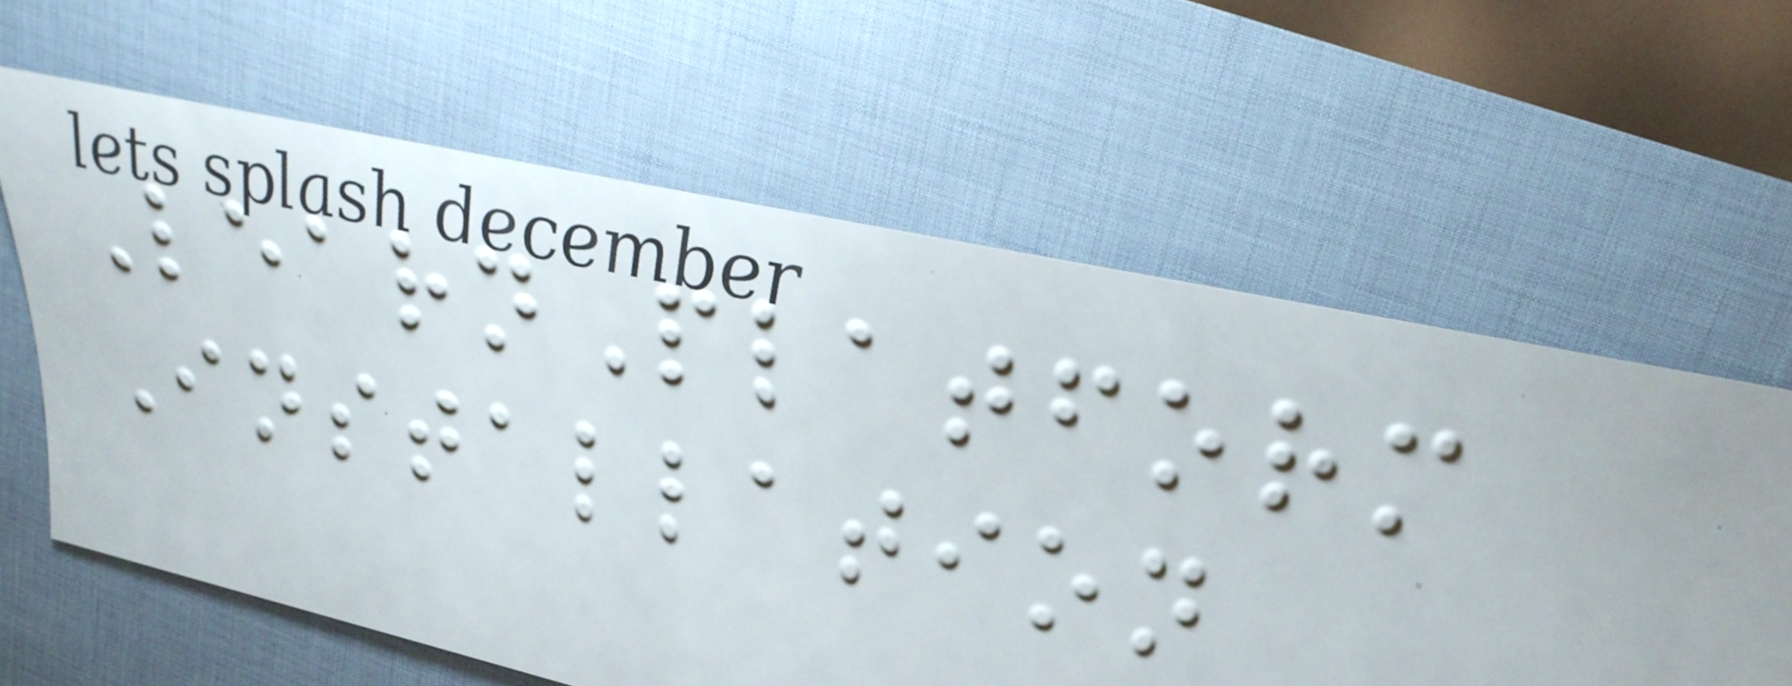LearnPlatform
Installation
